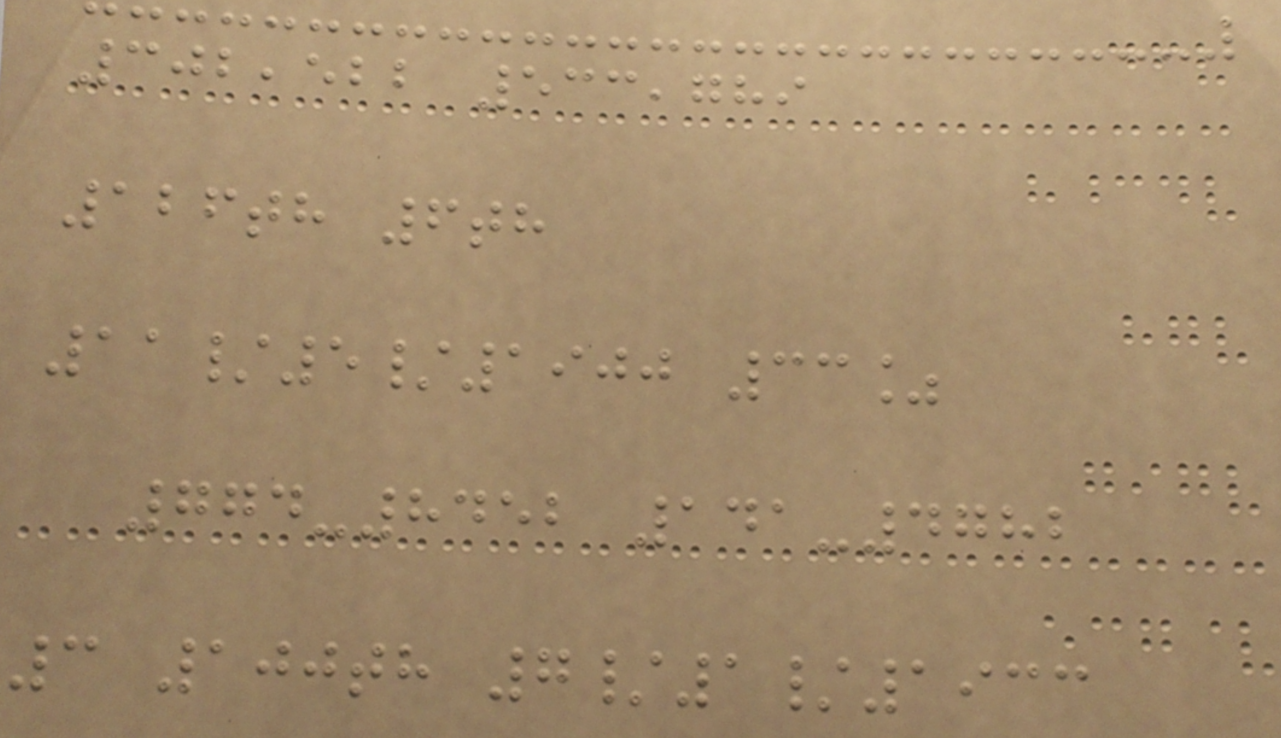302,522 533,789
126th 6th
11/5/1900 33%
774-8452 141-4782
3 100th 7/1/1933
